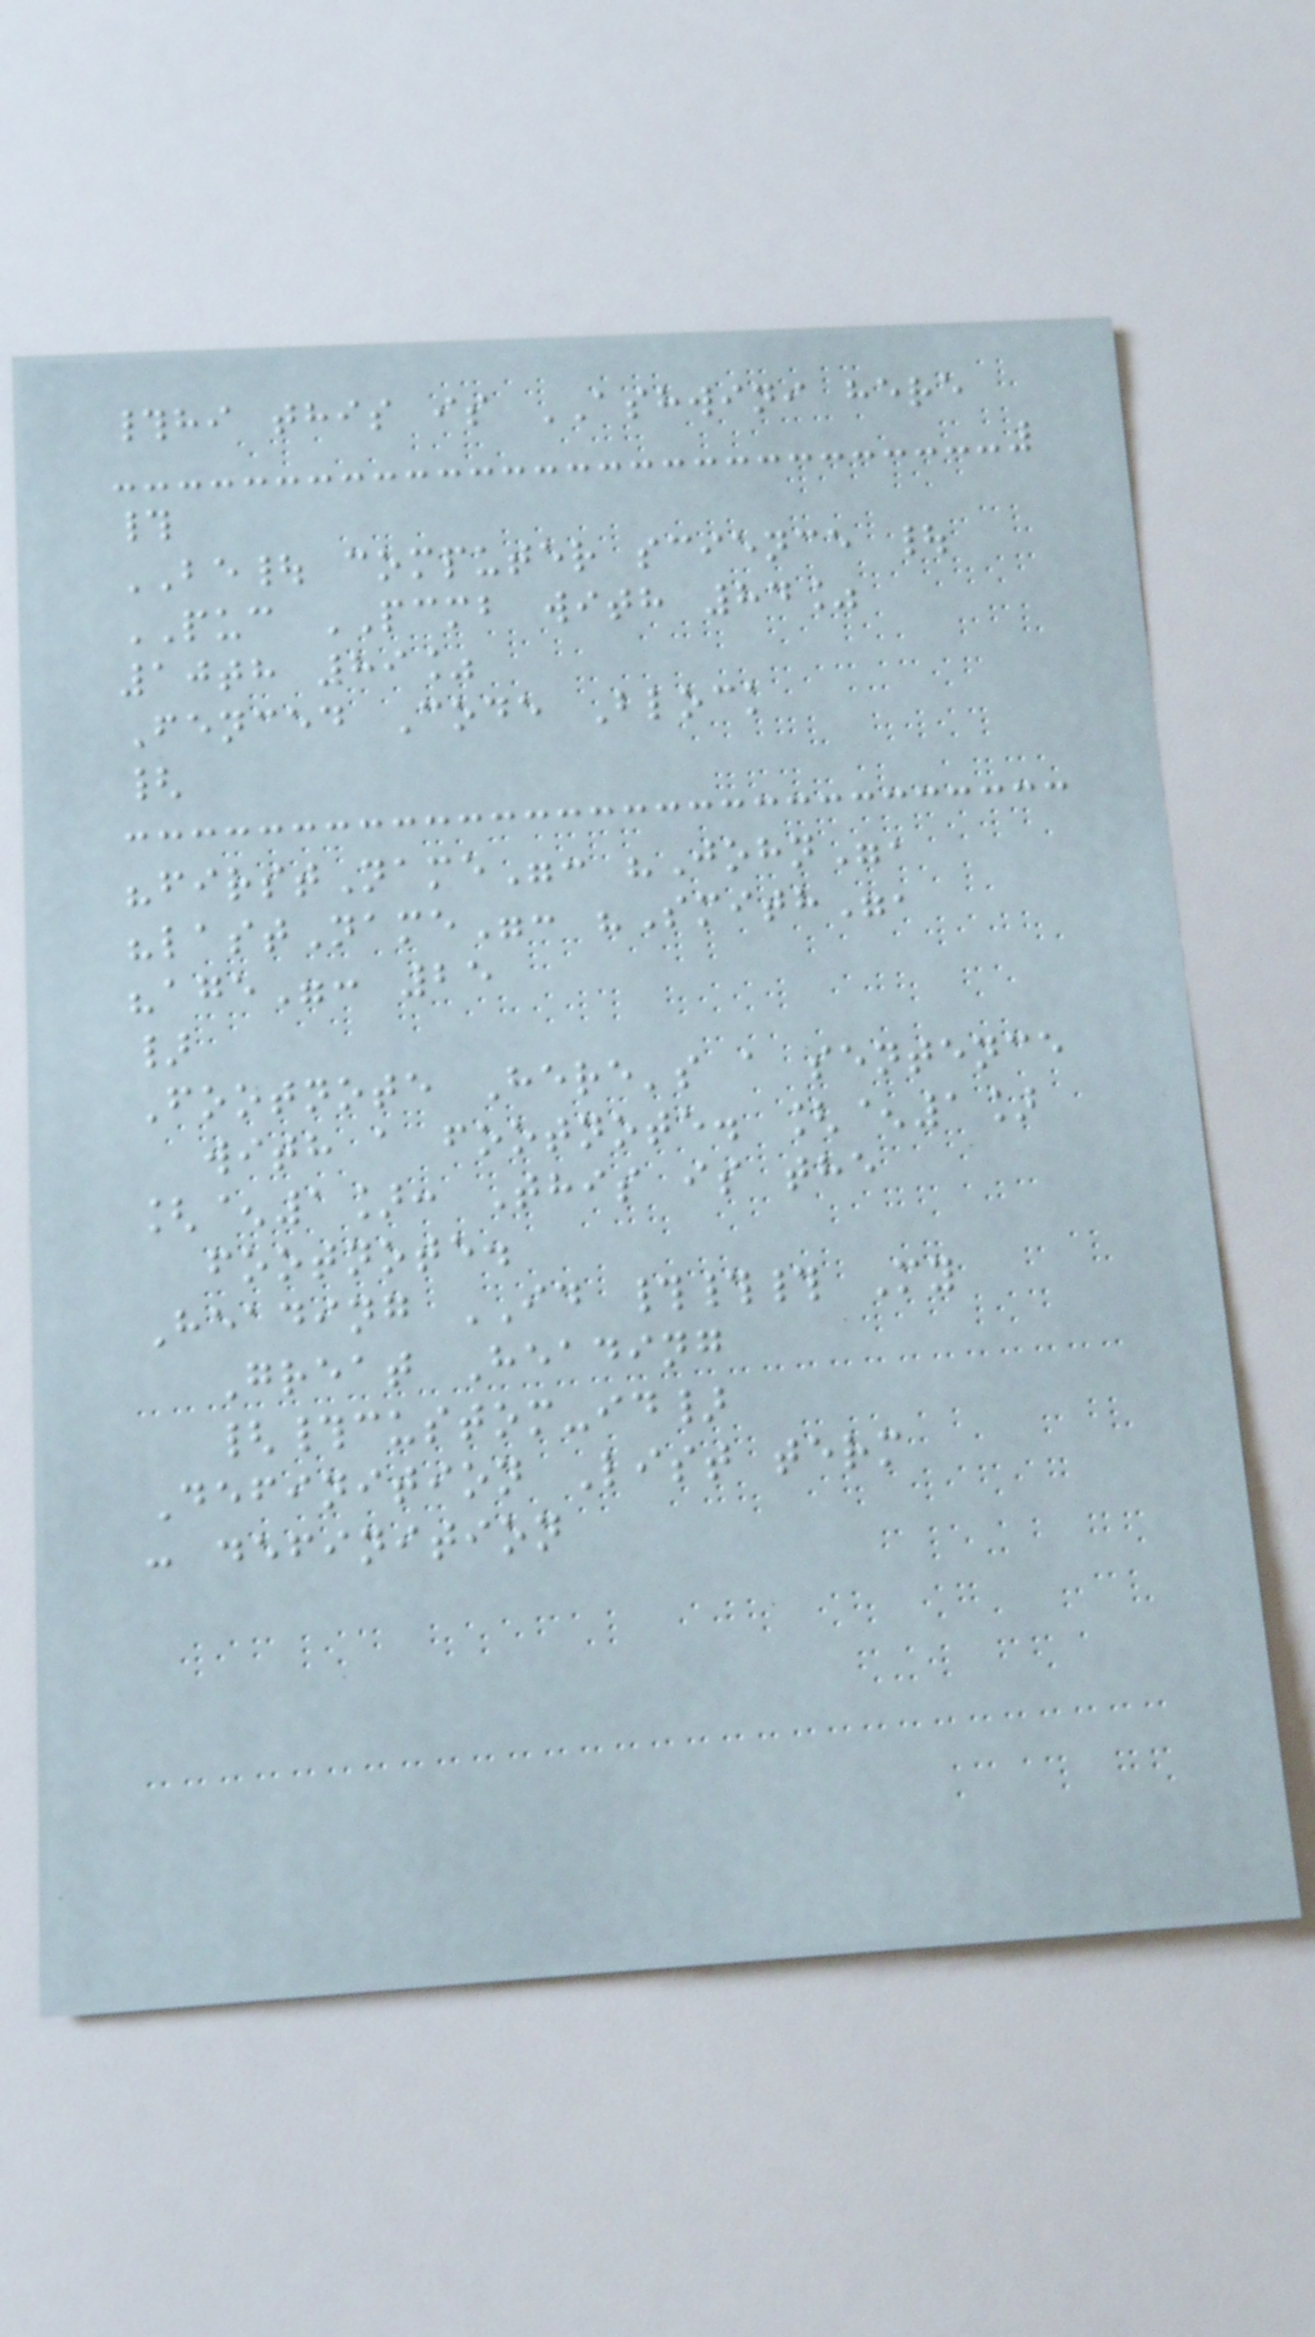#hi this is ASHWINI here
#
BE| computer science |
PUC PCMB with 84%
10th 89%
Fenced Code Block
{
"firstName": "John",
"lastName": "Smith",
"age": 25
}
Footnote Here's a sentence
with a footnote. [^1]
[^1]: This is the
footnote.
Heading ID ### My
Great Heading
{#custom-id}
Definition List term
: definition
